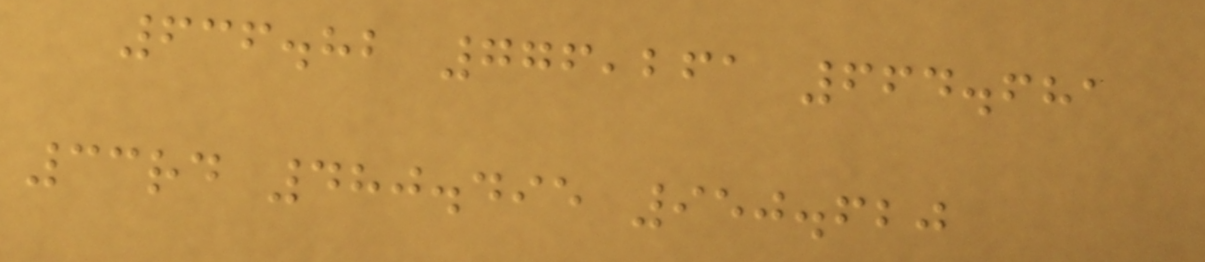636.82 776,261 664.681
33rd 480.495 950.620
